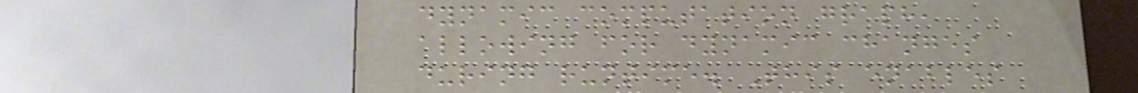dynamic computation graph,
allowing for dynamic changes
during runtime. This enables
